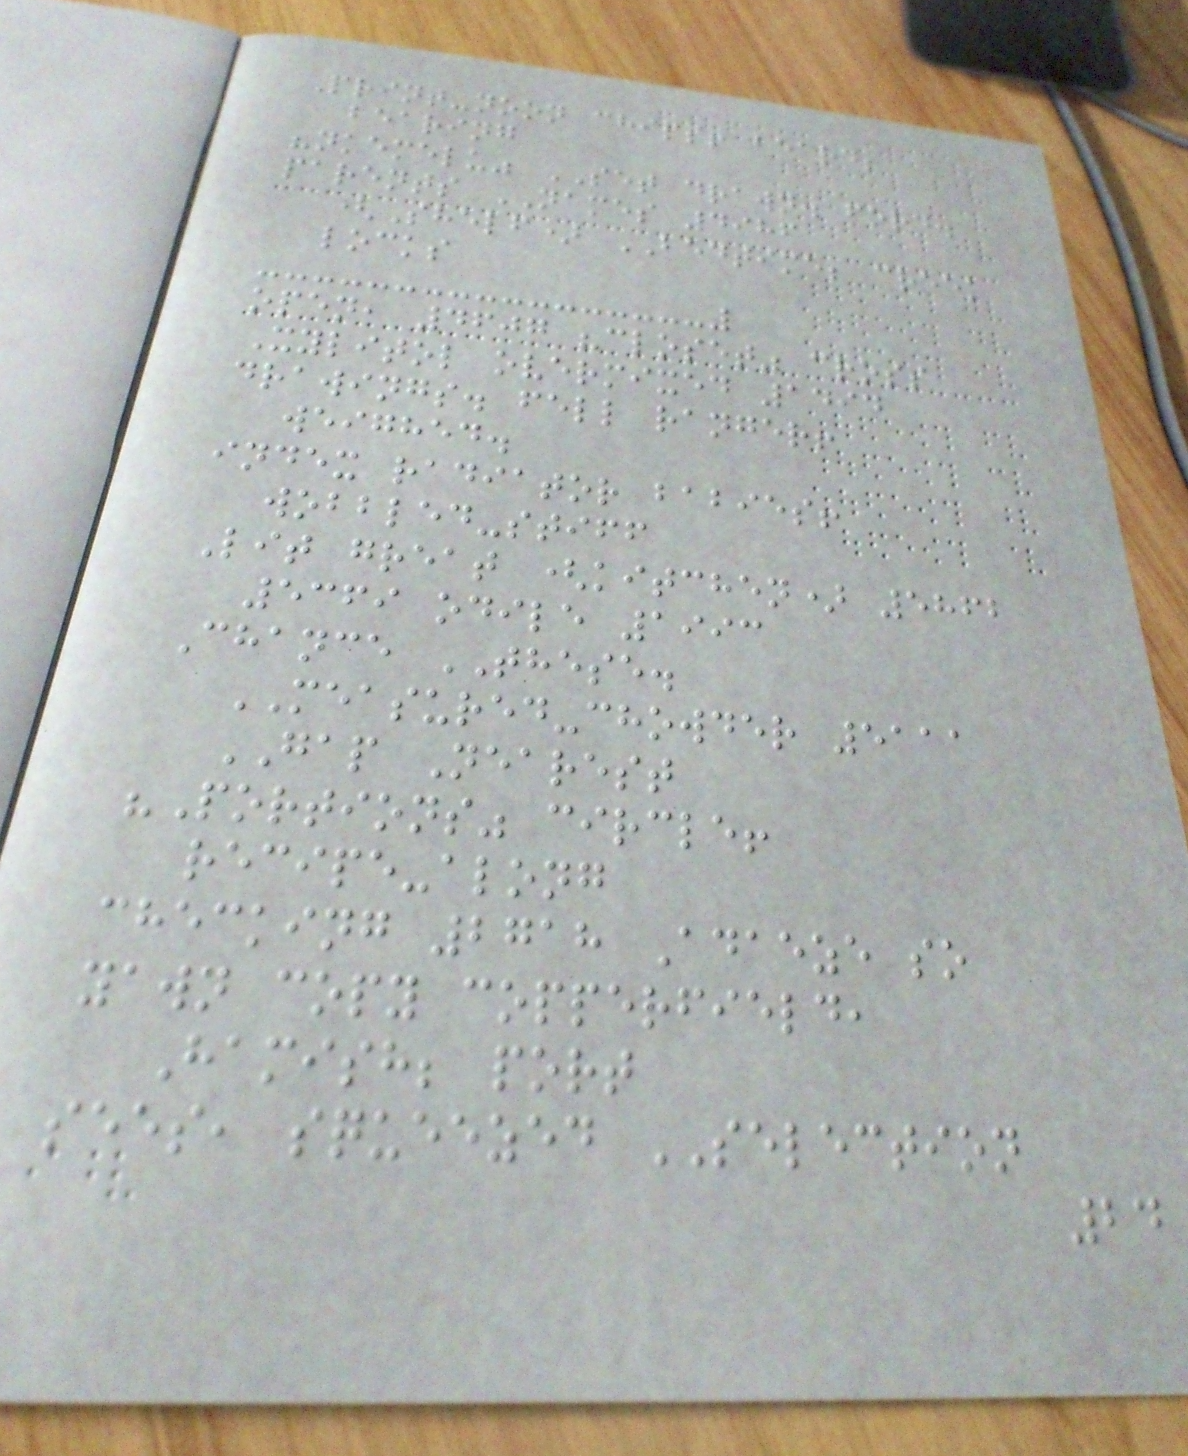Print-noon chips! beard;
bearing
"nkemelu" SET drawn. ford.
parents NAMES 4986
(Shelf) BEDTIME; creek
locks
open, 4607 "closet" cross
Xylitol overmixed 1494
drawings. fell ranger!
weighed.
index radiator babies!
wobbled-stiff
Lit great (kitchen) 5862
5369 odile 1993
Chance THESE.
MEASURED-chowder 5111
GAP Nearest
"Portions" circle!
recipe-along
checking 2718 Adaeze so
yawn copy copperfield,
Hamish; port
sees, squeezed SELECTION
24
